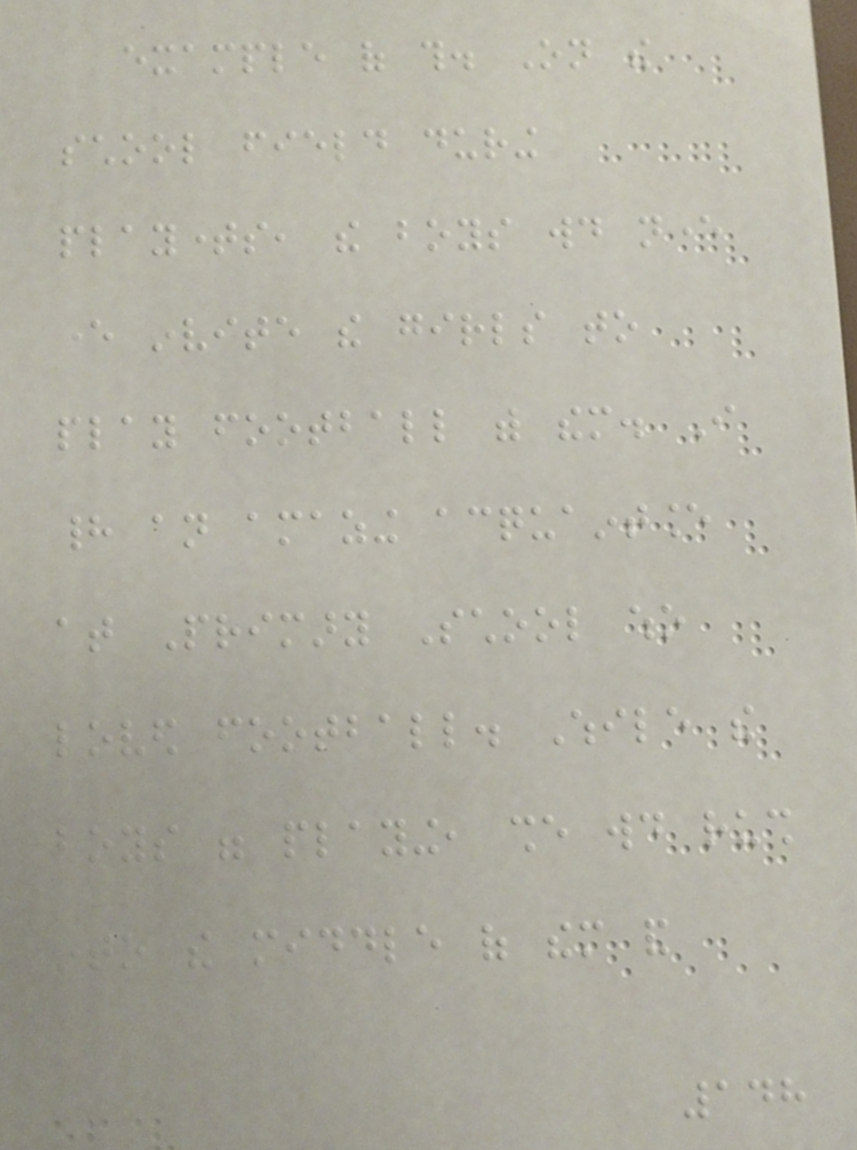example of this. On the
school field during
playtimes, the boys would never
ever invite the girls to
play football with them. I
had an amazing acquaintance
at Primary School who
loved football. While the
boys were playing, she would rush
into the middle of them and
148
